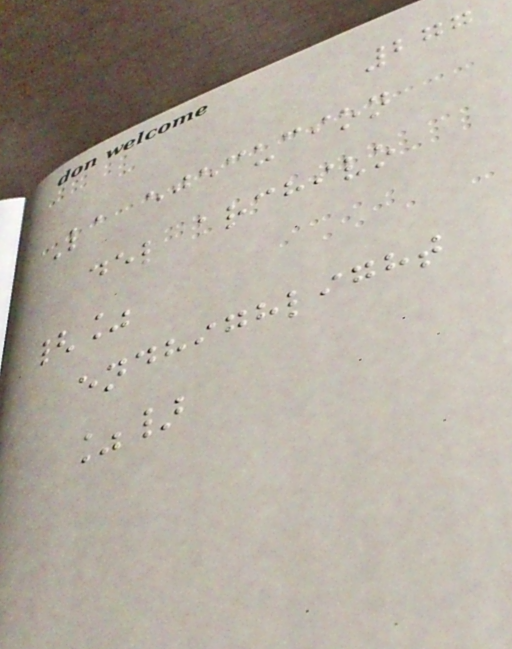277
La ejecucion
del archivo
{%
endhighlight
%}
